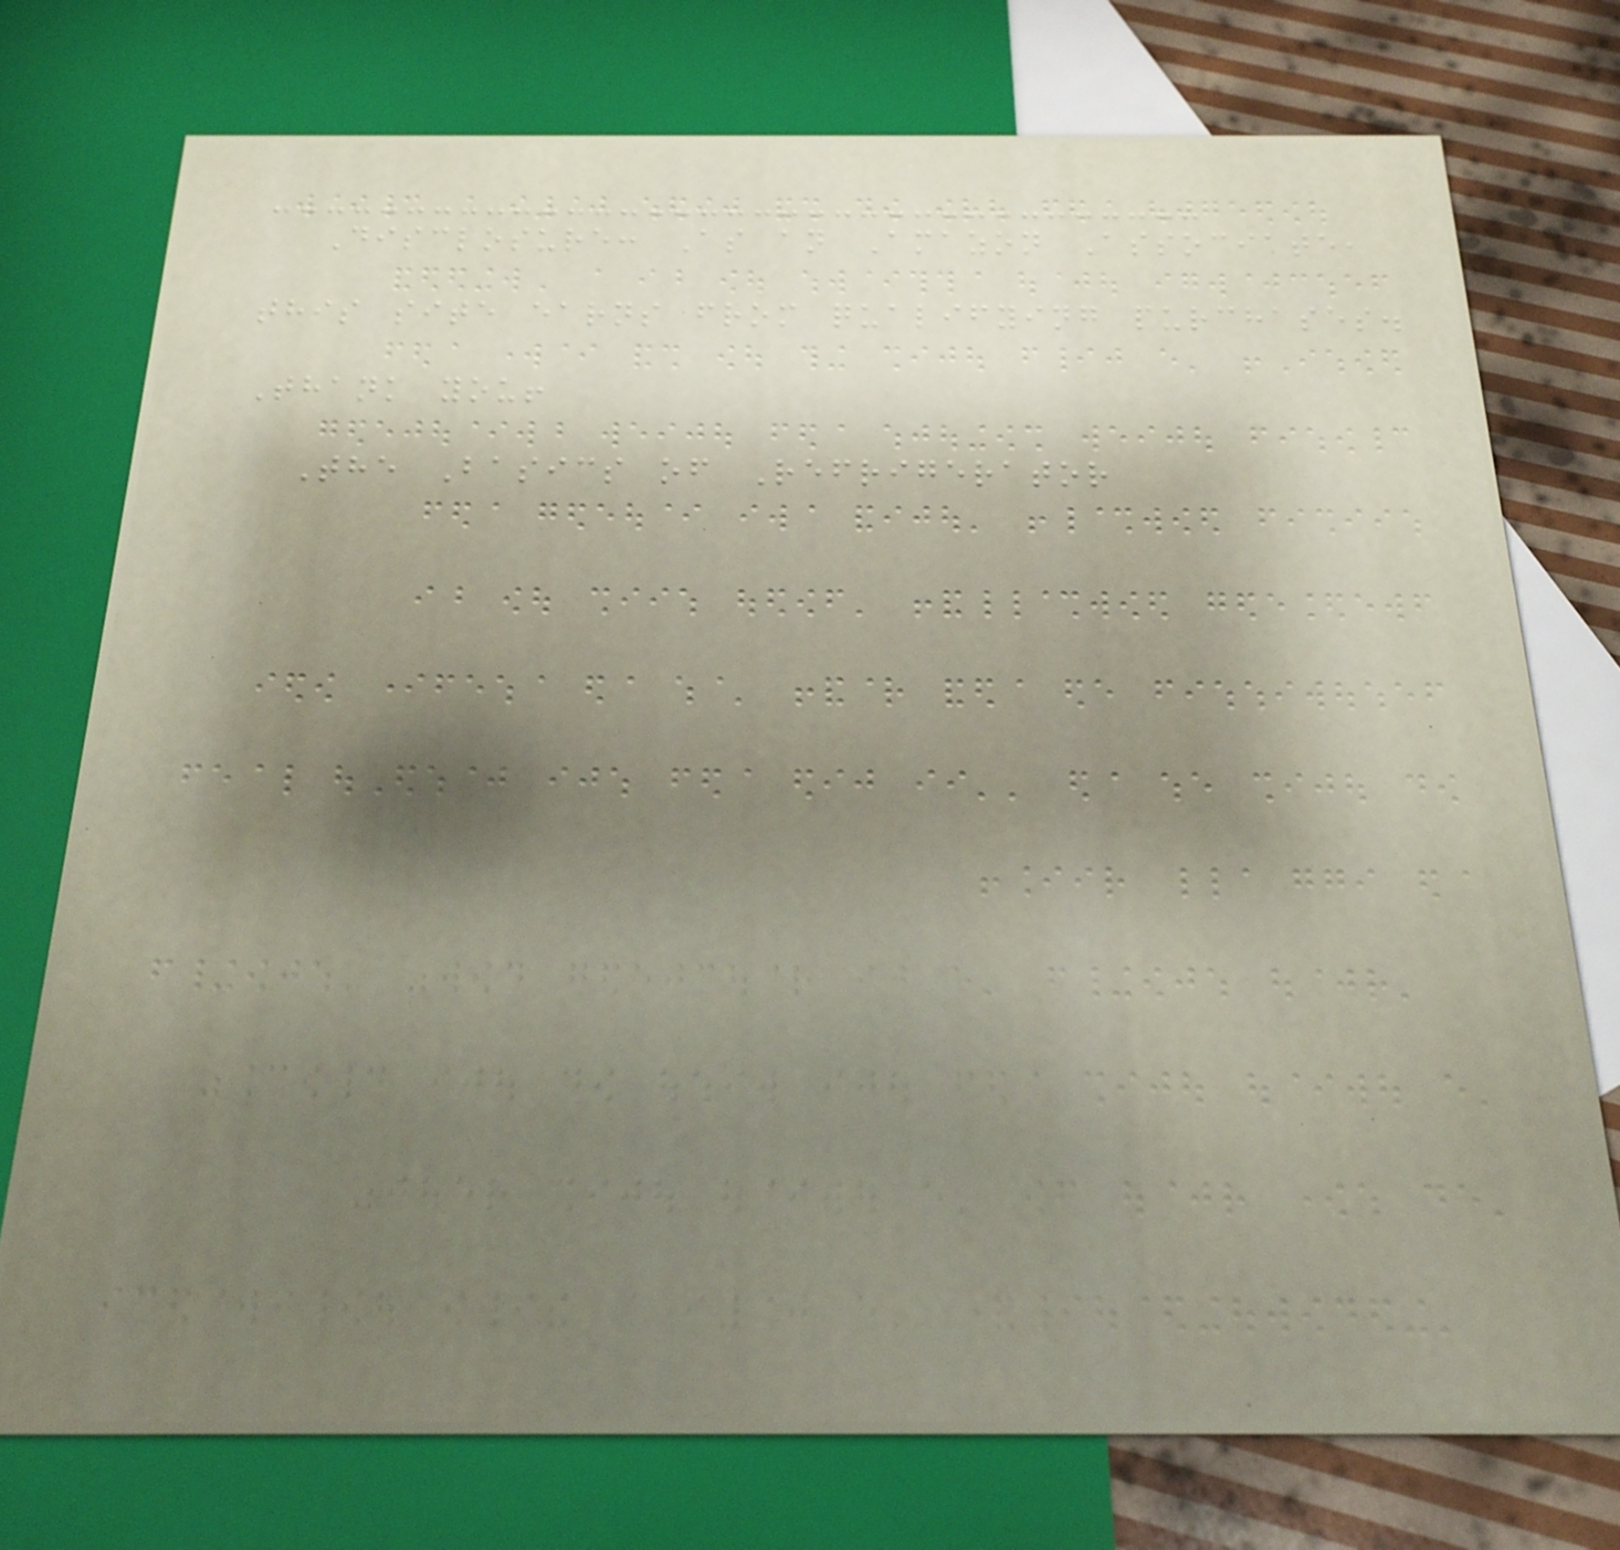Disclosure: As an Amazon Associate,
this site earns from qualifying purchases.
Thank you!
The Basics of Refrigerator
